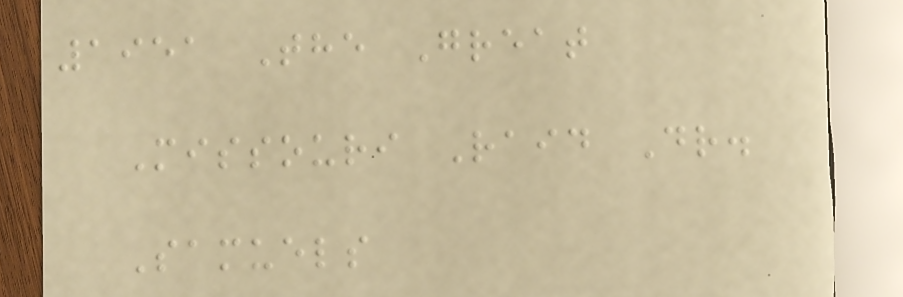1951 The Great
Missouri Raid Dr.
Samuels
